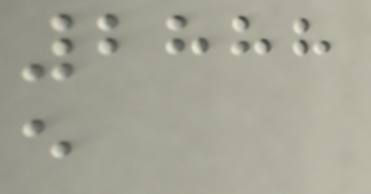2888
e
